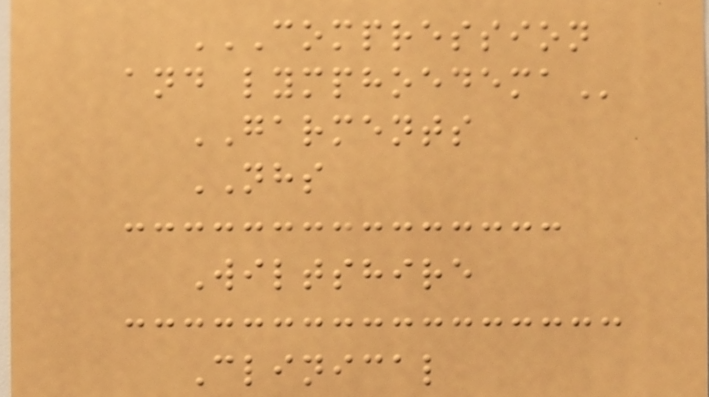COMPRESSION
AND LYMPHOEDEMA
GARMENTS
NHS
Wiltshire
Clinical
